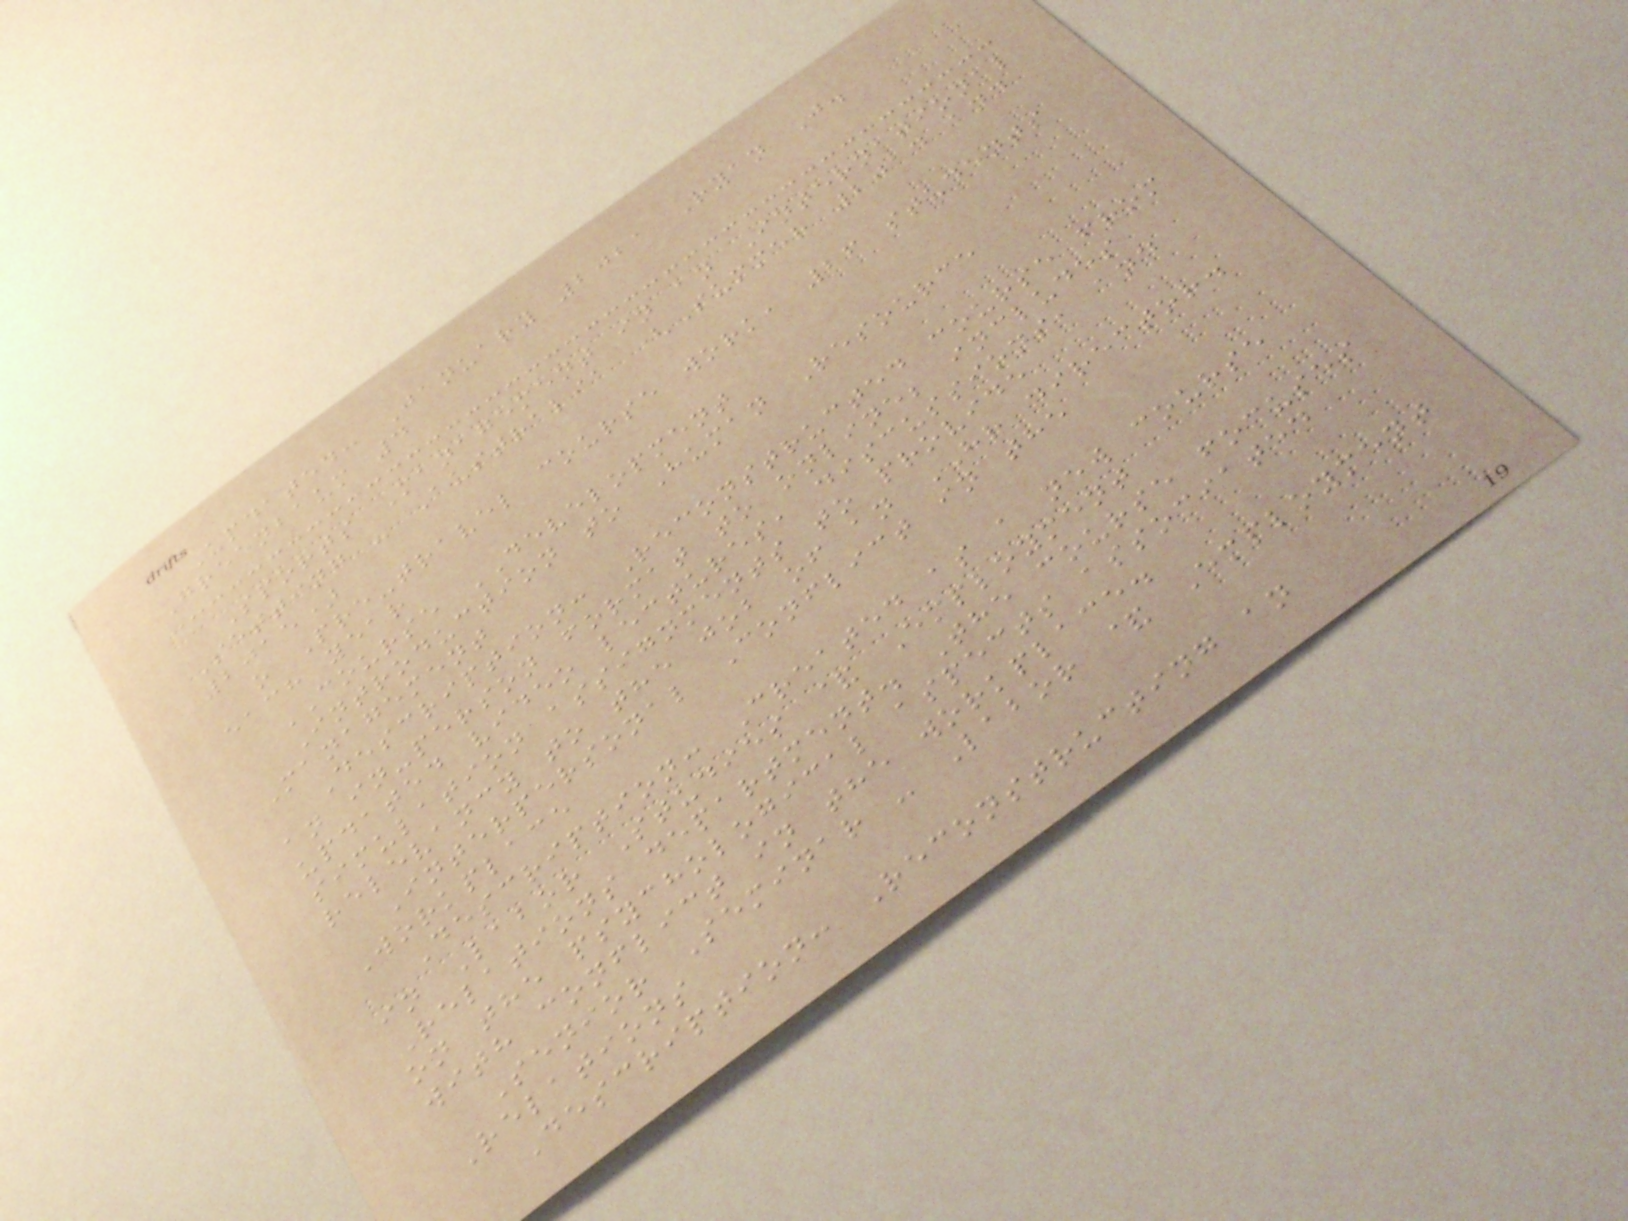Updated: January 2021 Ryan J.
Greenbaum 4
Sports Management in an International
Setting - Australia (Summer 2014 and
2015)
o Pre-travel course work, 26 students
each year
COURSE DEVELOPMENT
Introduction to Human Resource
Management
Description: Reconstructed course from
an in-person format to online; includes
updated video lectures, discussions, and
simulation assignments to provide
relevancy to the job of an HR director.
Interpersonal Conflict in the
Workplace
Description: Created as a new course
in Labor Studies & Employment
Relations department. The course focuses
on the psychological aspects associated
with conflict in the workplace.
Senior Seminar - Labor & Employment
Relations
Description: Reconstructing an
